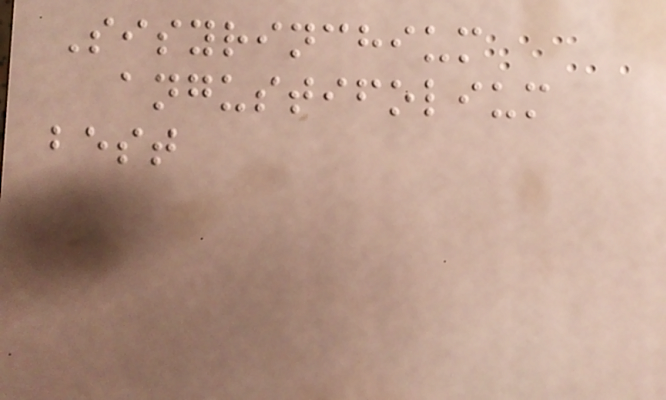Sisyrinchium
angustifolium
best
